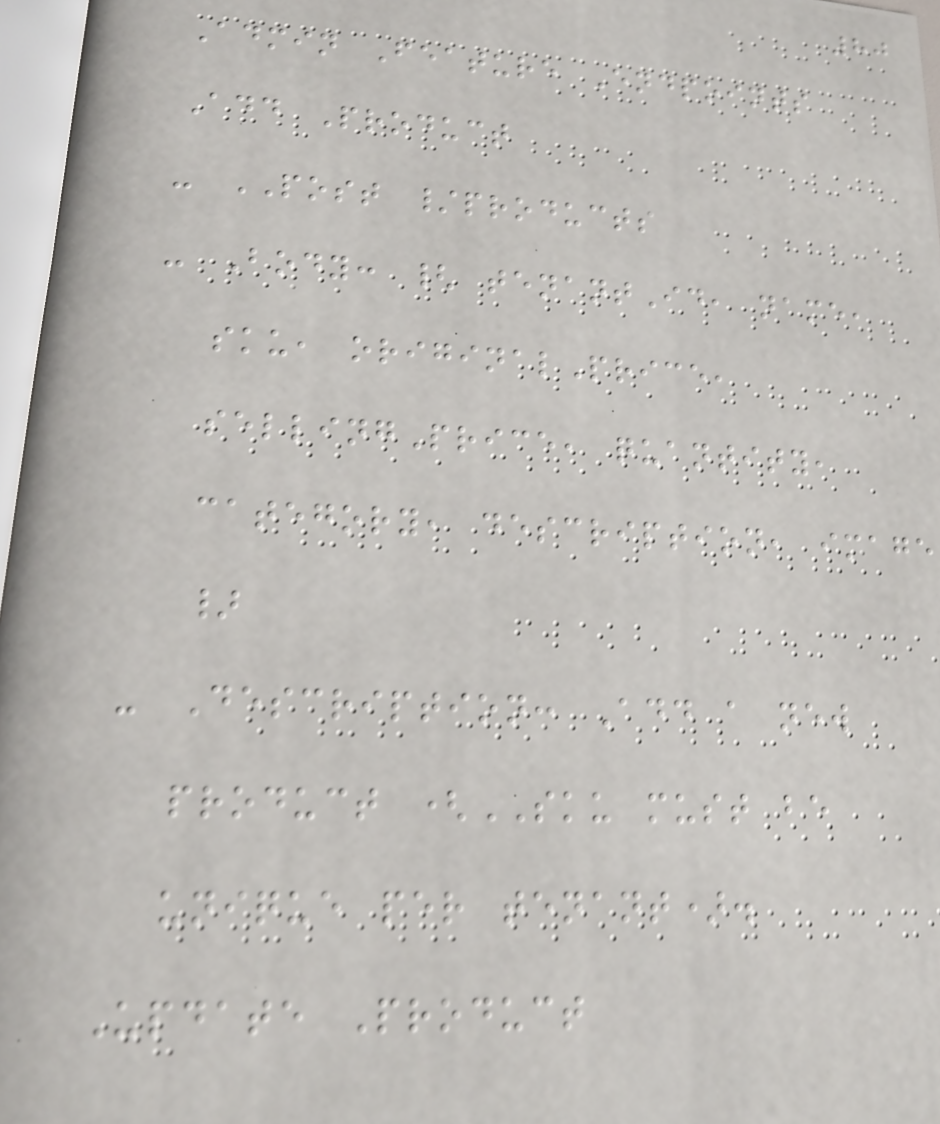80
Admin Feature Endpoints
Add Product
- POST /products
- Body: { tenantId, name,
sku, originalPrice,
sellingPrice, quantity,
category, description, image
}
- Description: Add a new
product (SKU must be
unique per tenant).
Update Product
